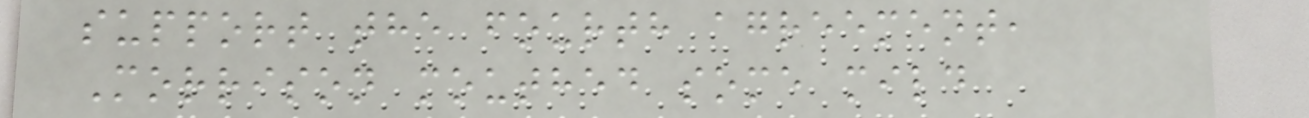support the fourth agreement,
Morrison mouthed some mild
